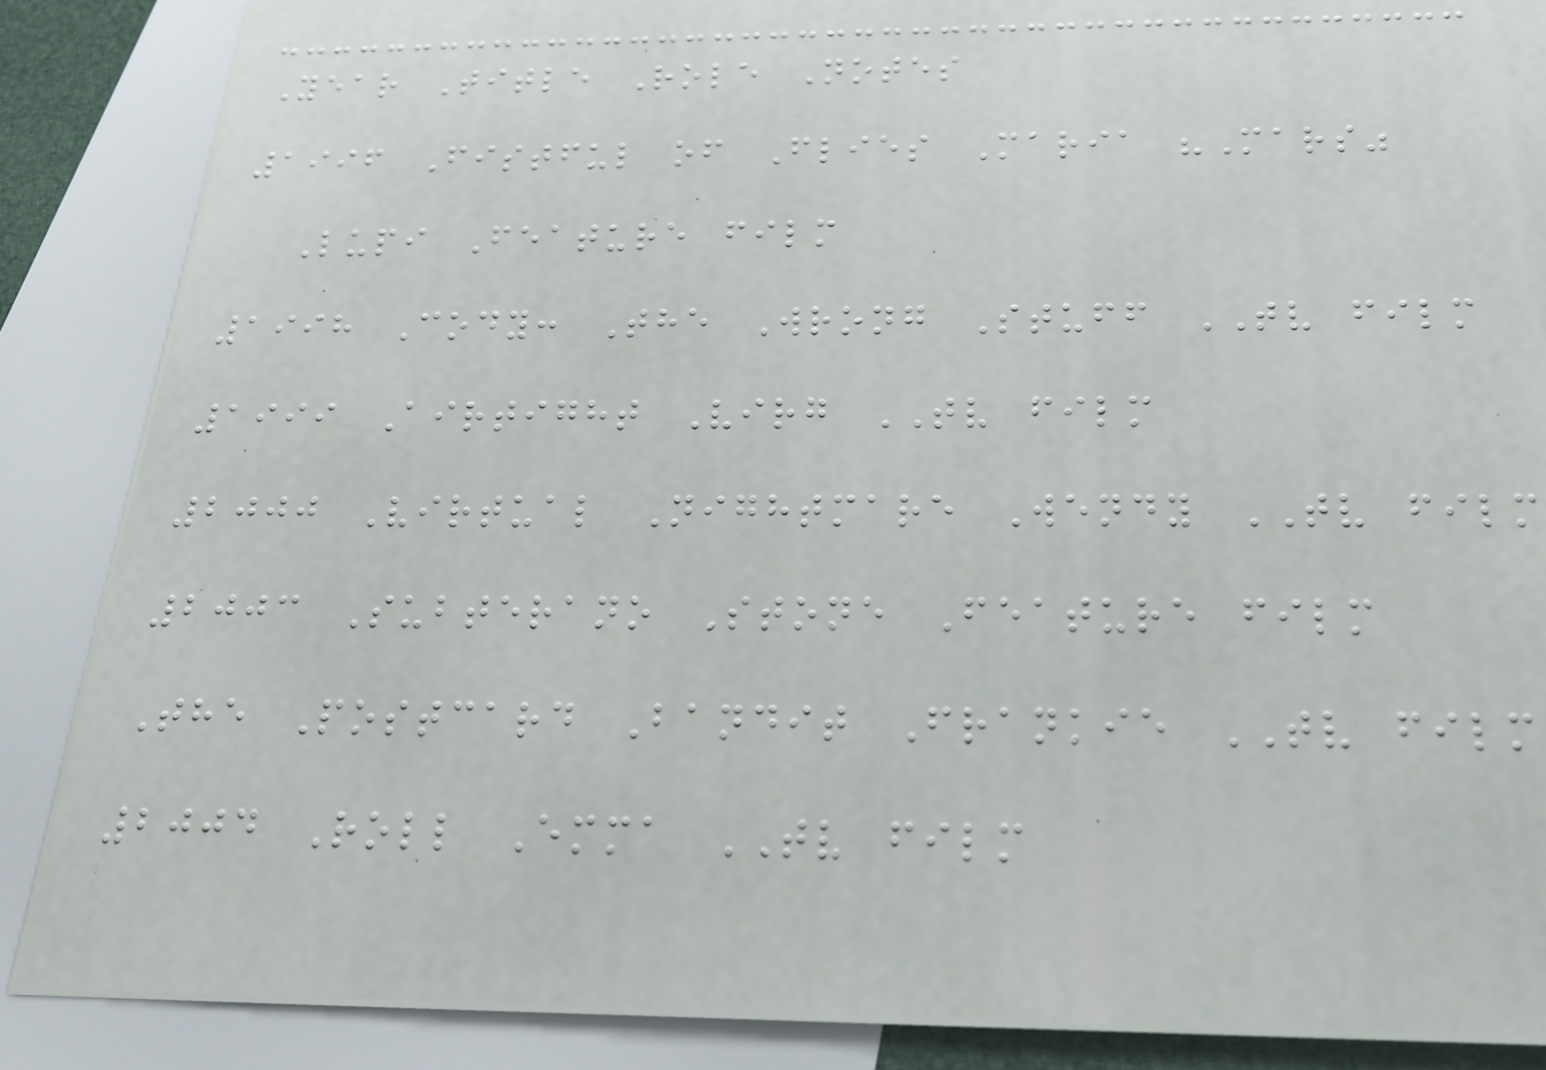Year Title Role Notes
1996 Fistful of Flies Maria "Mars"
Lupi Feature film
1998 Cody: The Wrong Stuff TV film
1999 Airtight Virg TV film
2000 Virtual Nightmare Wendy TV film
2003 Subterano Stone Feature film
The Postcard Bandit Frankie TV film
2004 Roll Emma TV film
